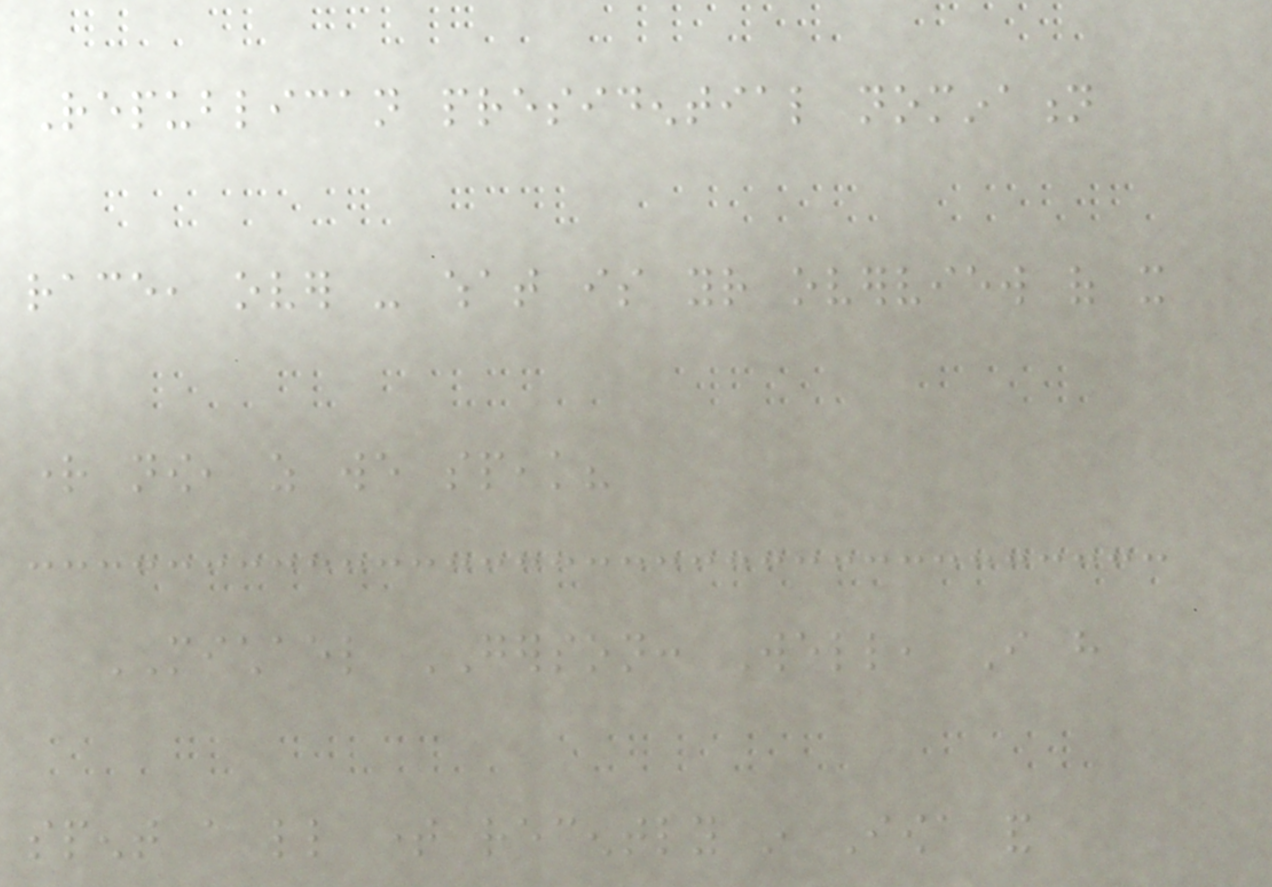Republican presidential nomination
race, over - what is your overview of it
right now, as we speak?
MICHAEL GERSON: Well, I have
spent a little time recently in Iowa and
